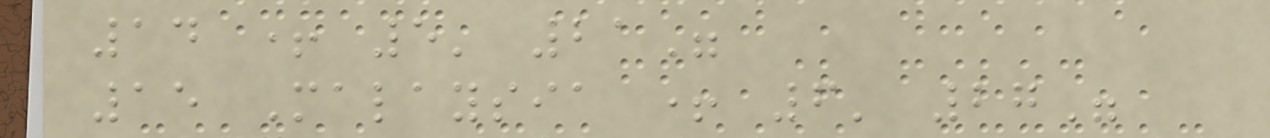14 + 5' 21"
15 Malaysia + 6' 27"
